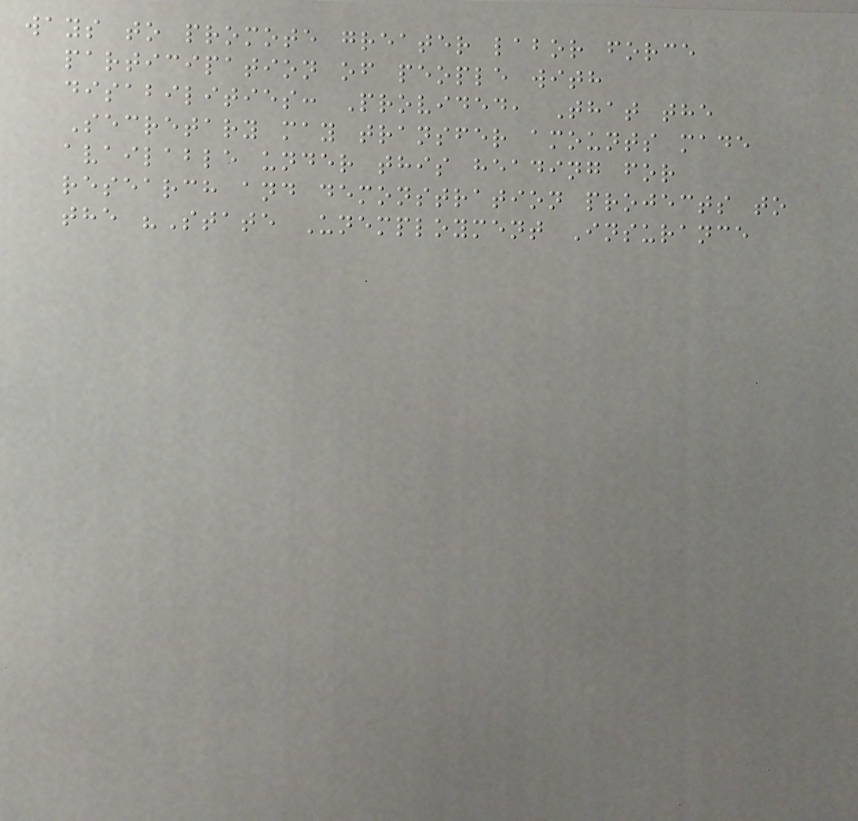ways to promote greater labor force
participation of people with
disabilities: Provided, That the
Secretary may transfer amounts made
available under this heading for
research and demonstration projects to
the "State Unemployment Insurance
